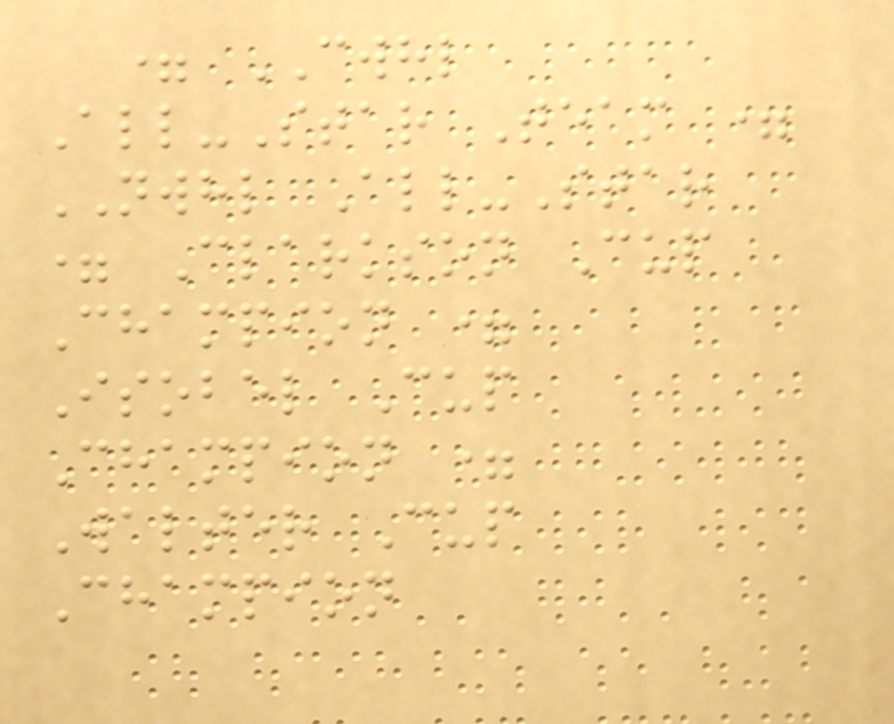= CWHL
All-Star Team =
NWHL All-Star
= Clarkson Cup
Champion =
Isobel Cup
Champion =
Walter Cup
Champion
